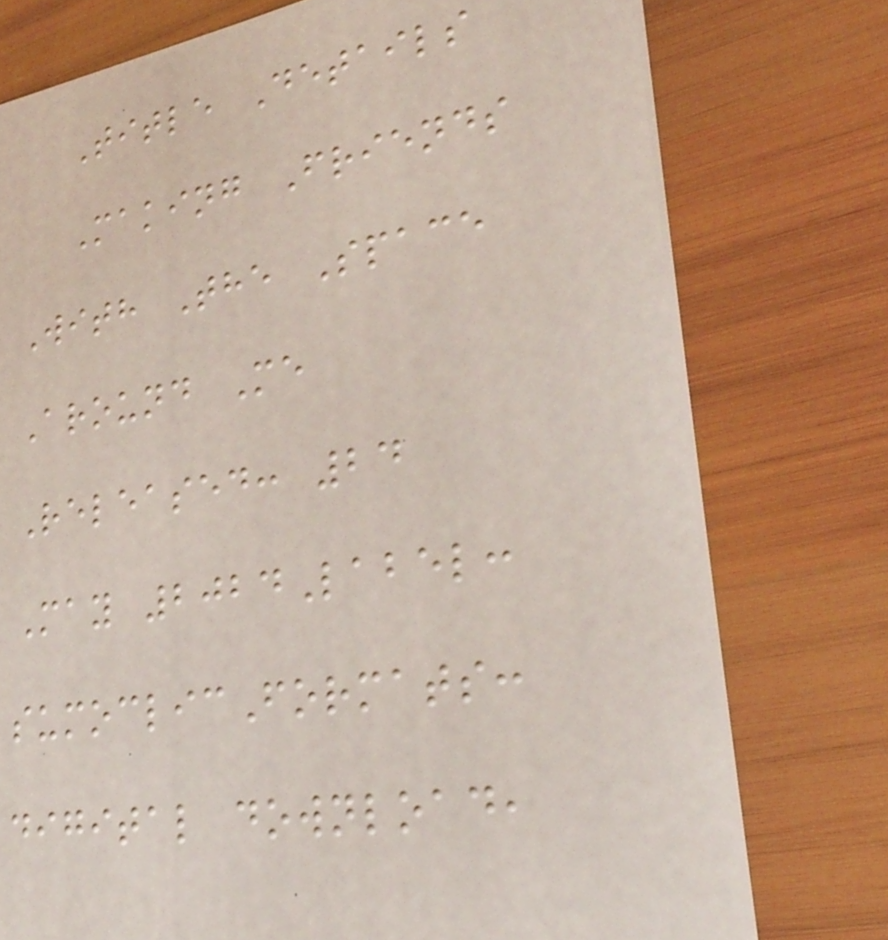Title Details
Making Friends
With The Space
Around Me
Released: 24
May 2024Label:
sumoclicFormats:
digital download,
